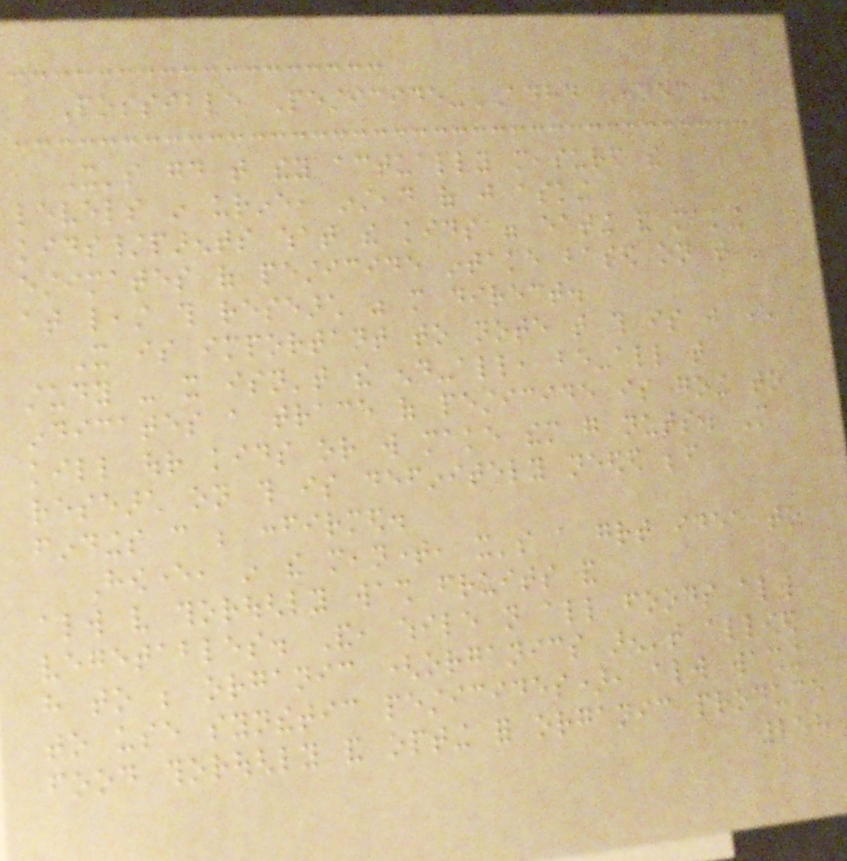Possible Pesticide-ADHD Connection
It's good that they actually measured the
levels in urine, instead of just asking
kids/parents what the kids were eating and making
estimates of pesticide intake based on that -
at least this research was more direct.
It is important to note that this is just one
study - it isn't the end-all, be-all that
indicates a trace of pesticide is going to
kill our kids or will make them go nuts. More
research on this is definitely needed before
findings can be confirmed.
However, in the meantime, it's a great idea to
always very thoroughly wash fruits and
vegetables. And, while not all foods always
have to be organic (organics aren't allowed
to use synthetic pesticides), always washing
food thoroughly and opting for organic produce
258
